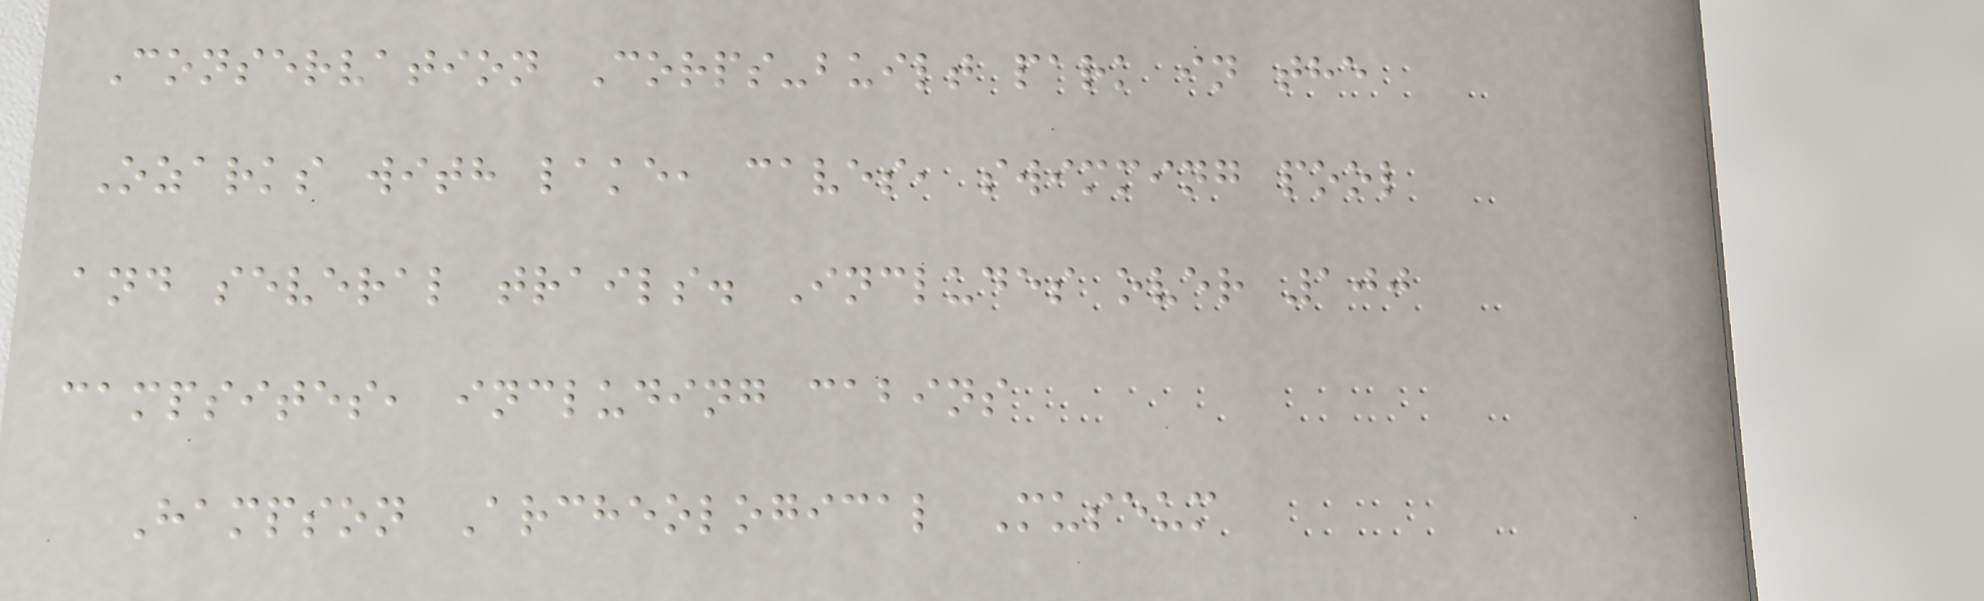Conservation Corps-built park in the
Ozarks with lake, caves, swimming pool
and several trails. Includes over 100
campsites, including cabins
Hampson Archeological Museum
